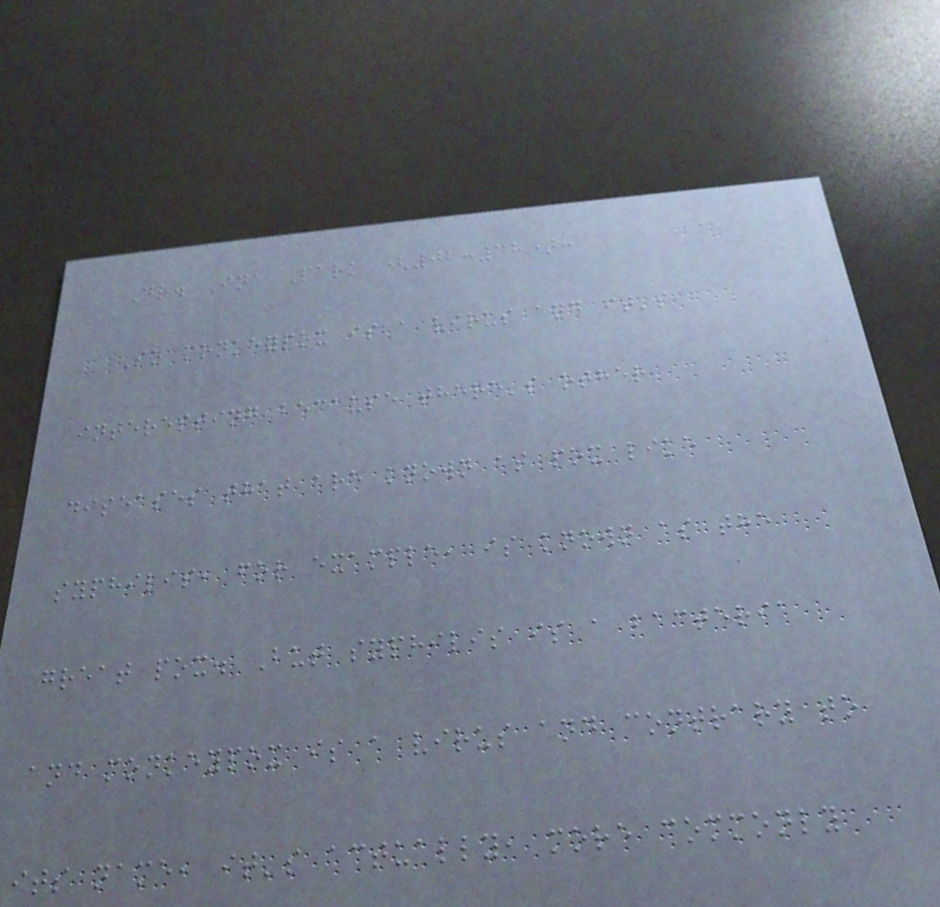Dr. Ina Park (02:38):
So monkeypox is a virus and it's
interesting because there's other
diseases that are known as pox like
syphilis, for example, is known as the
great pox. But syphilis is a bacteria
and monkeypox is a virus and contrary to
its name, it's actually, more commonly
